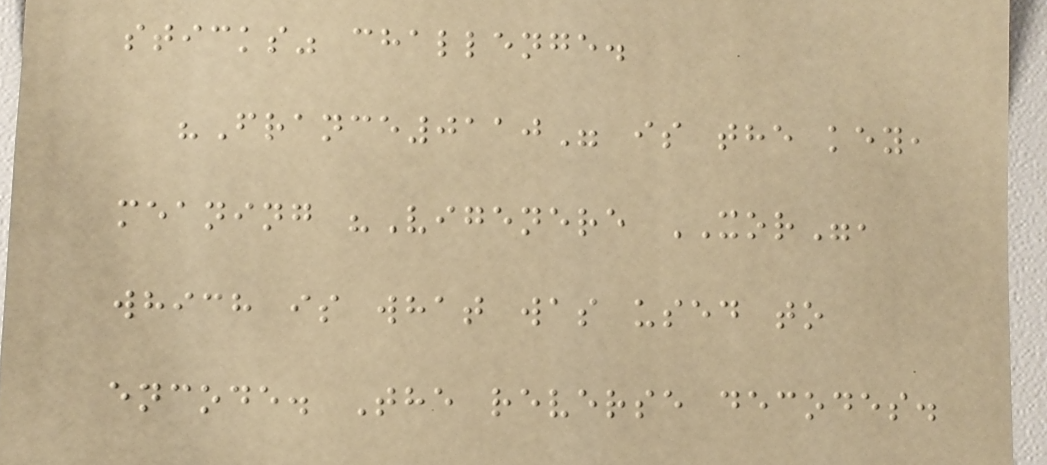sticks" challenge.
"France0110" is the key,
meaning "Vigenere XOR",
which is what was used to
encode. The reverse decodes.
